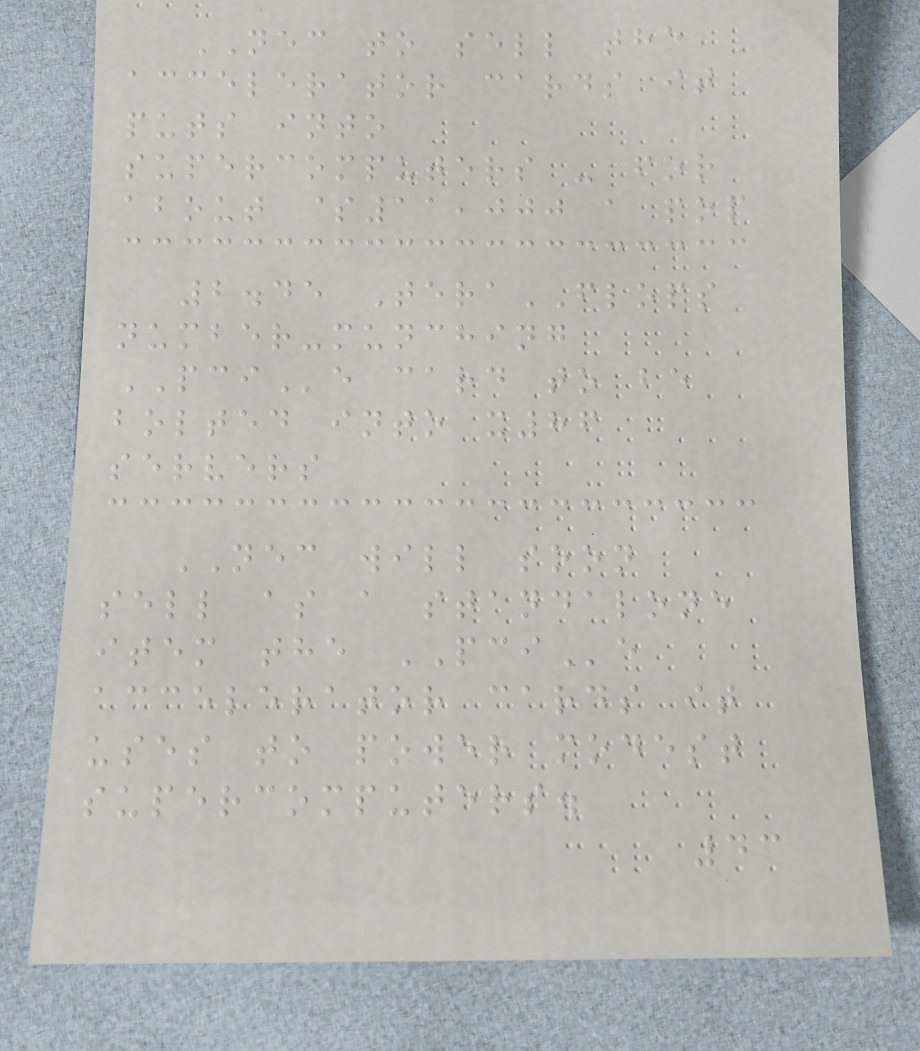NEC to sell the
accelerator cards it
puts into
supercomputers - for
about $11,000 a pop
2.45 TeraFLOPS
number-munching
PCIe card to be
bolted into x86
servers
NEC will soon
sell as a standalone
item the PCIe
accelerator cards it
uses to power modest
supercomputers.
43
